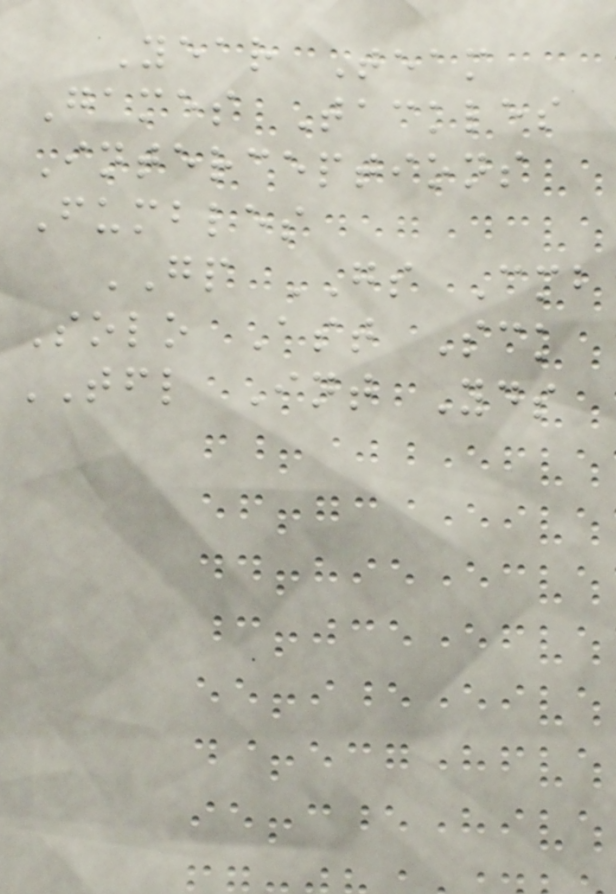Year Team
Games Tackles
Interceptions
Fumbles
GP GS Cmb
Solo Ast Sck
TFL Int Yds
